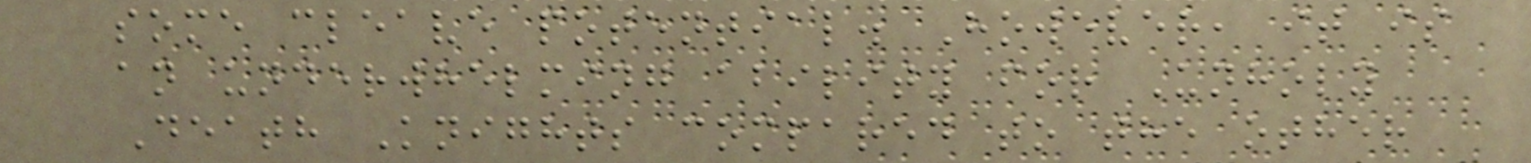some cleave potential. However, it is
an underwhelming ability for Unholy
Death Knights compared to the other
